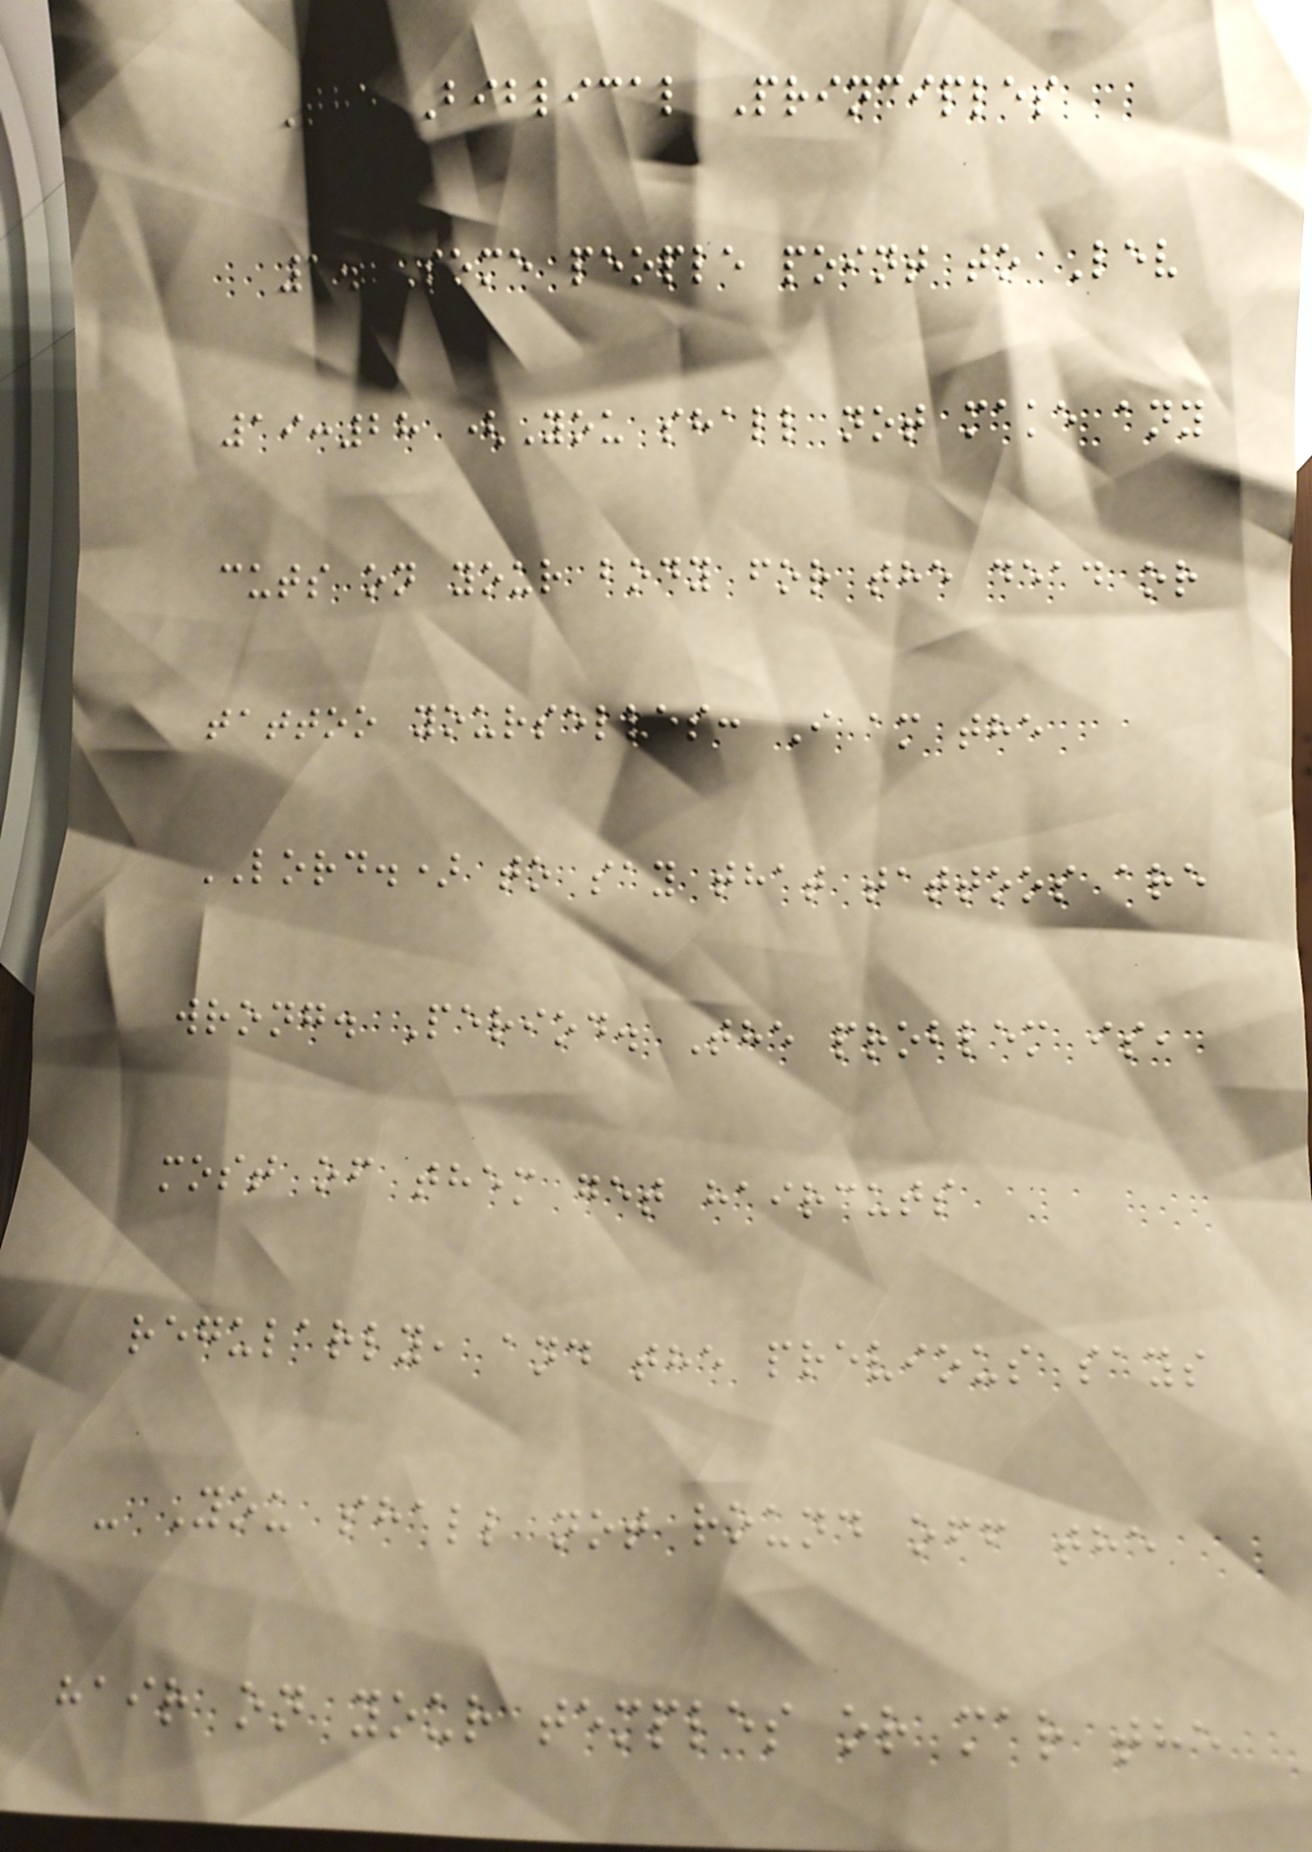The Biblical Principles
1. Some people point to Lev
19:28 (You shall not make any
cuts on your body for the dead or
tattoo yourselves: I am the
LORD.) to say that tattoos are
wrong. Period. The problem is,
most of them get haircuts
regularly, and the previous says
- You shall not round off the
hair on your temples or mar the
